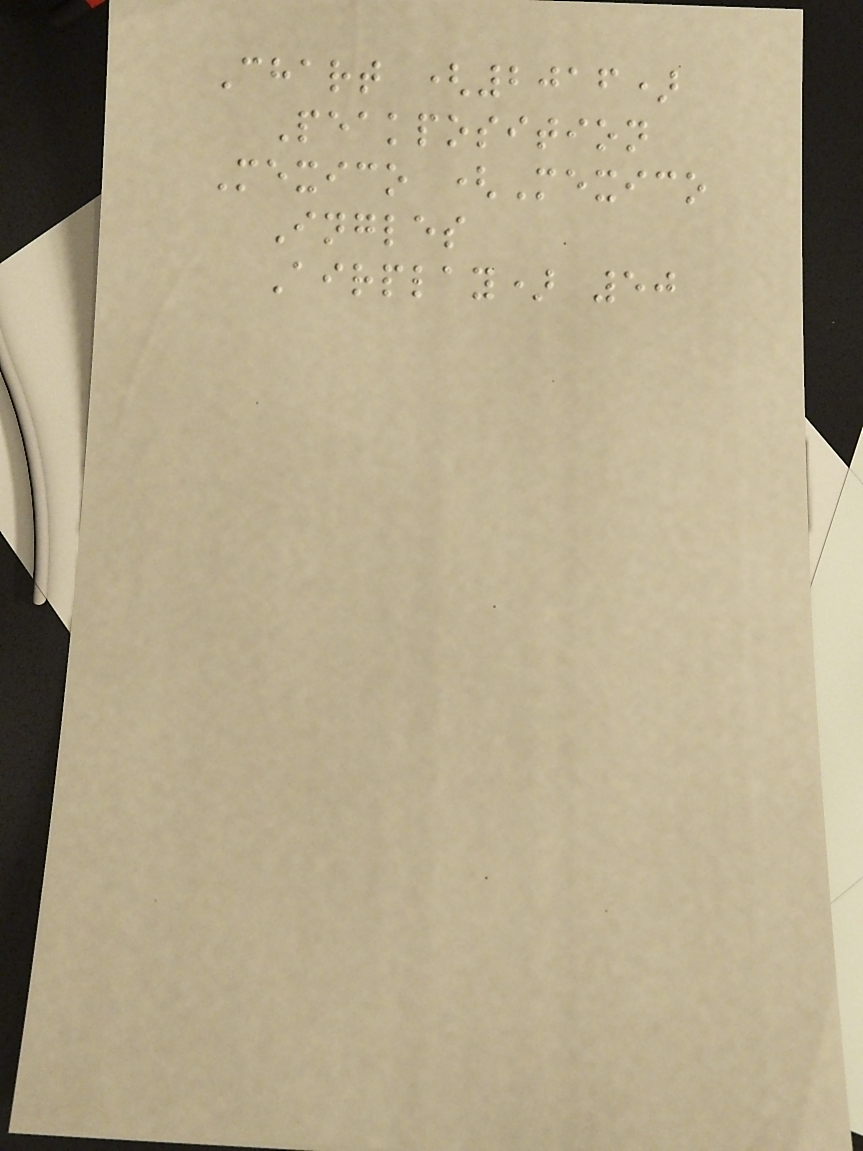Chart (2016)
Peakposition
Mexico (Mexico
Ingles
Airplay) 50
